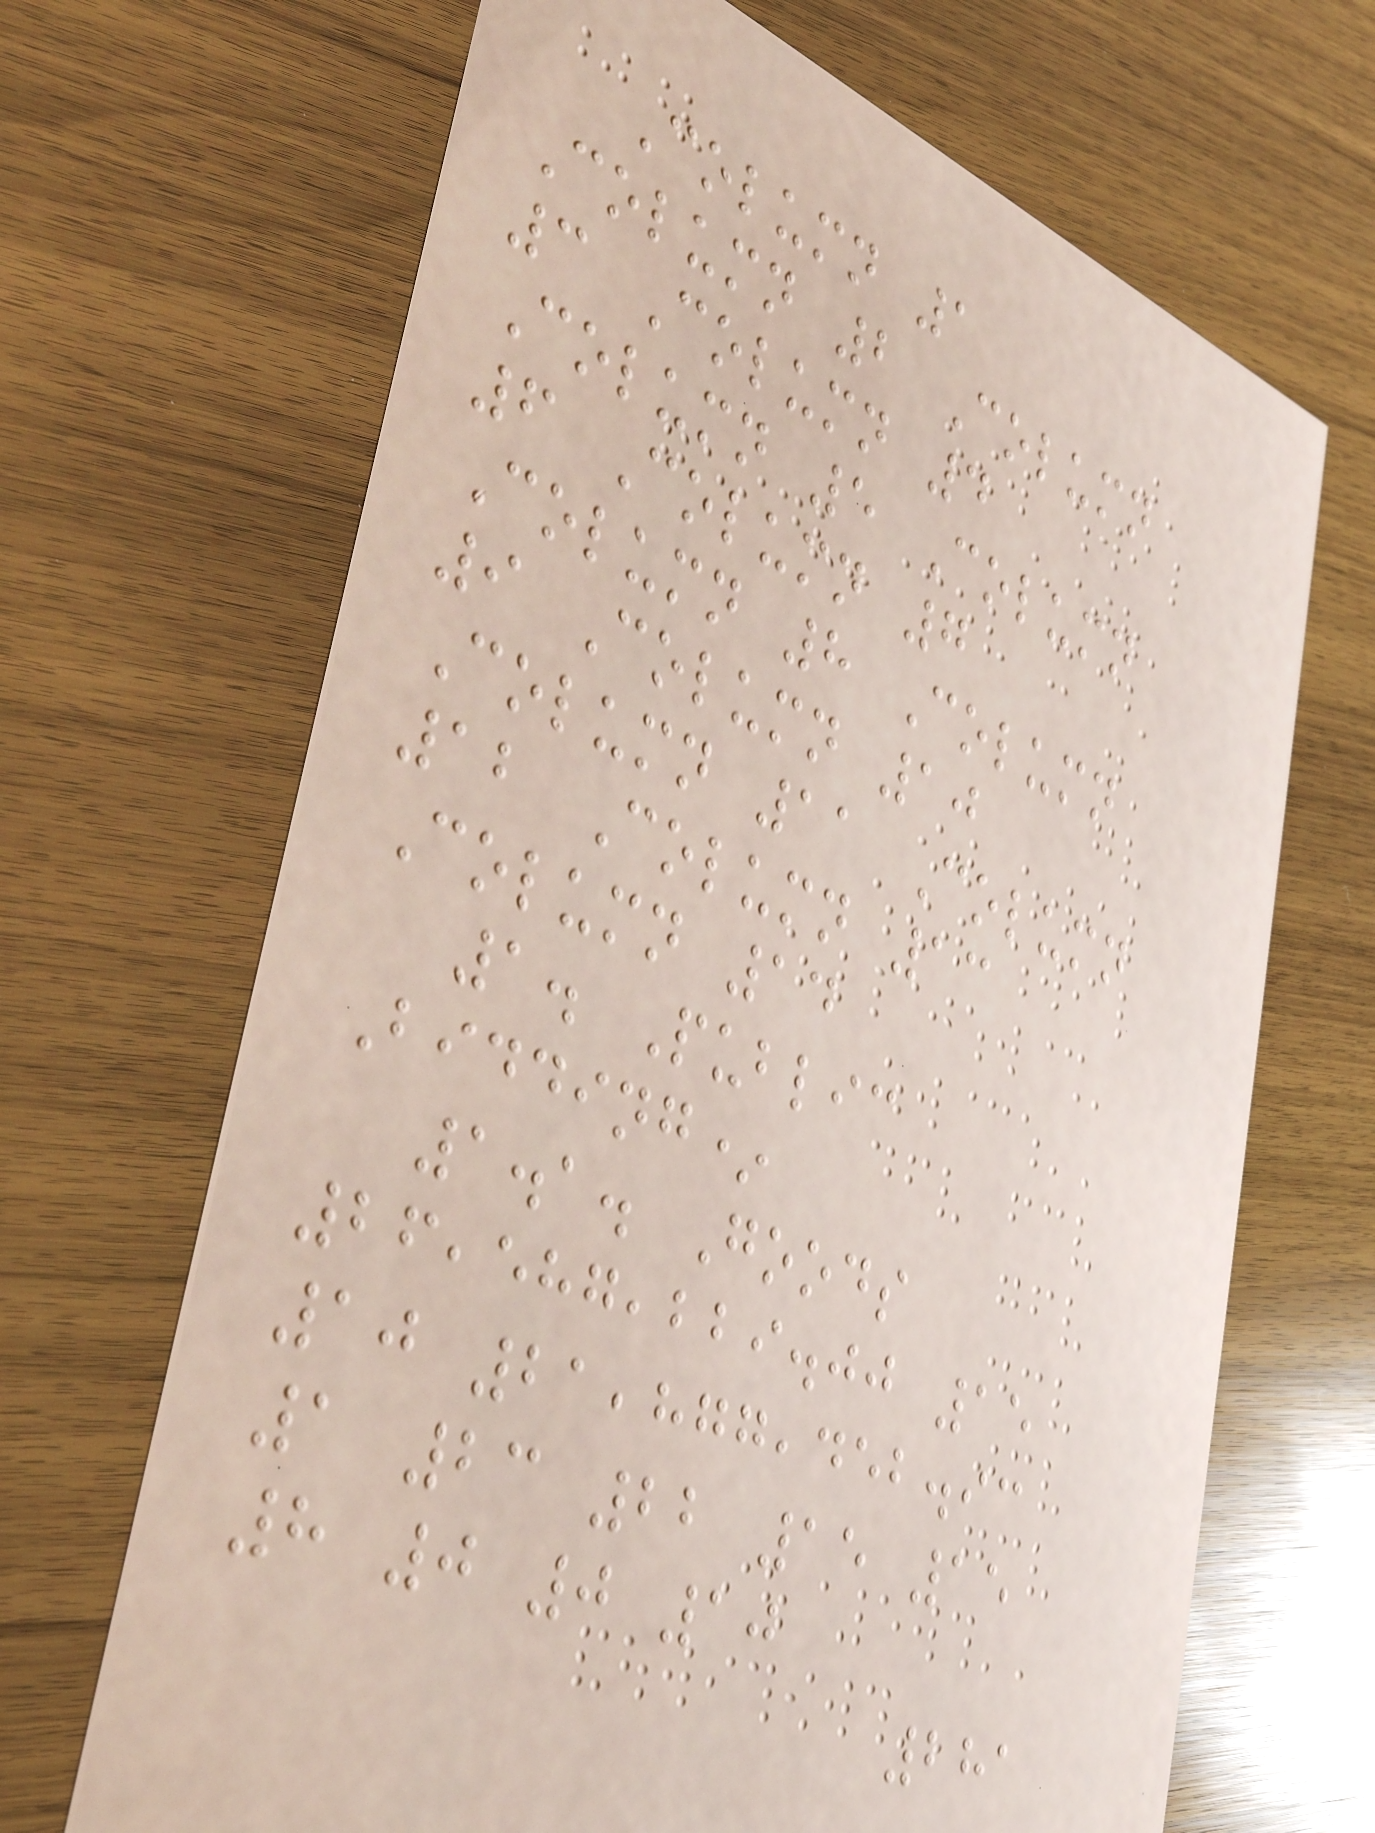Column 1
Column 2 Column
3 Column 4
Column 5 Column
6 Column 7
Column 8 Column
9 Column 10
Column 11 Column
12 Column 13
Column 14
1. Public
Bidding*
1.1. Goods
26,587,229.00 15
10 21,877,452.93
1 23 22 15 15
8 0 0 10
281
